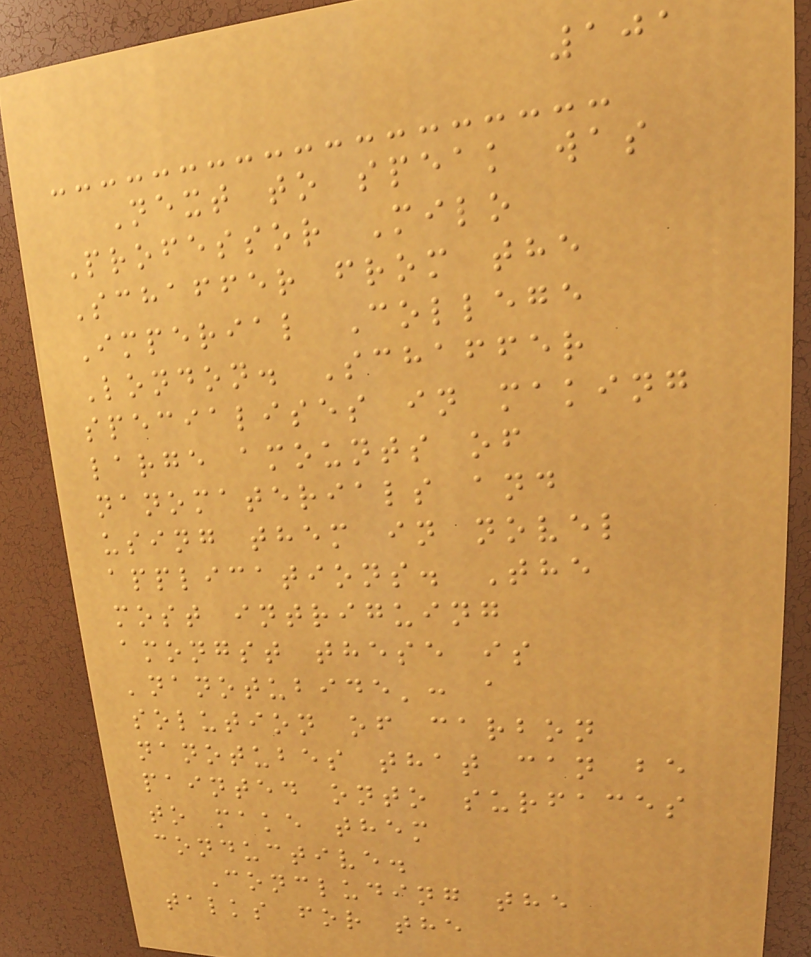101
Next to speak was
Professor Milo
Schaffer from the
Imperial College
London. Schaffer
specialises in making
large amounts of
nanomaterials and
using them in novel
applications. The
most intriguing
amongst these is
'nanotubide': a
solution of carbon
nanotubes that can be
painted onto surfaces
to make them
conductive.
Concluding the
talks for the
